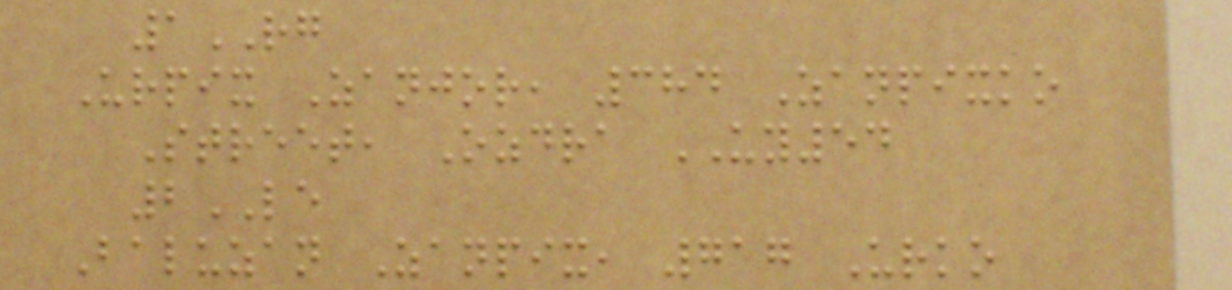1RG
Urpix Zanjor, 384 Zanpixko
Street, Ozdra UY54
2LE
Baluzan Zanpix, 717 Urko
